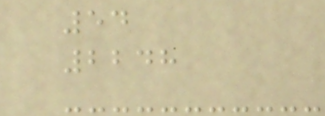54
2248
